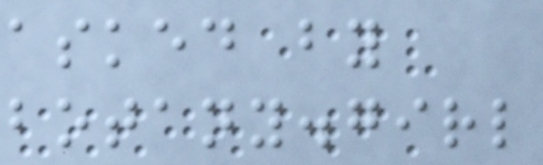asked by
botany.girl
